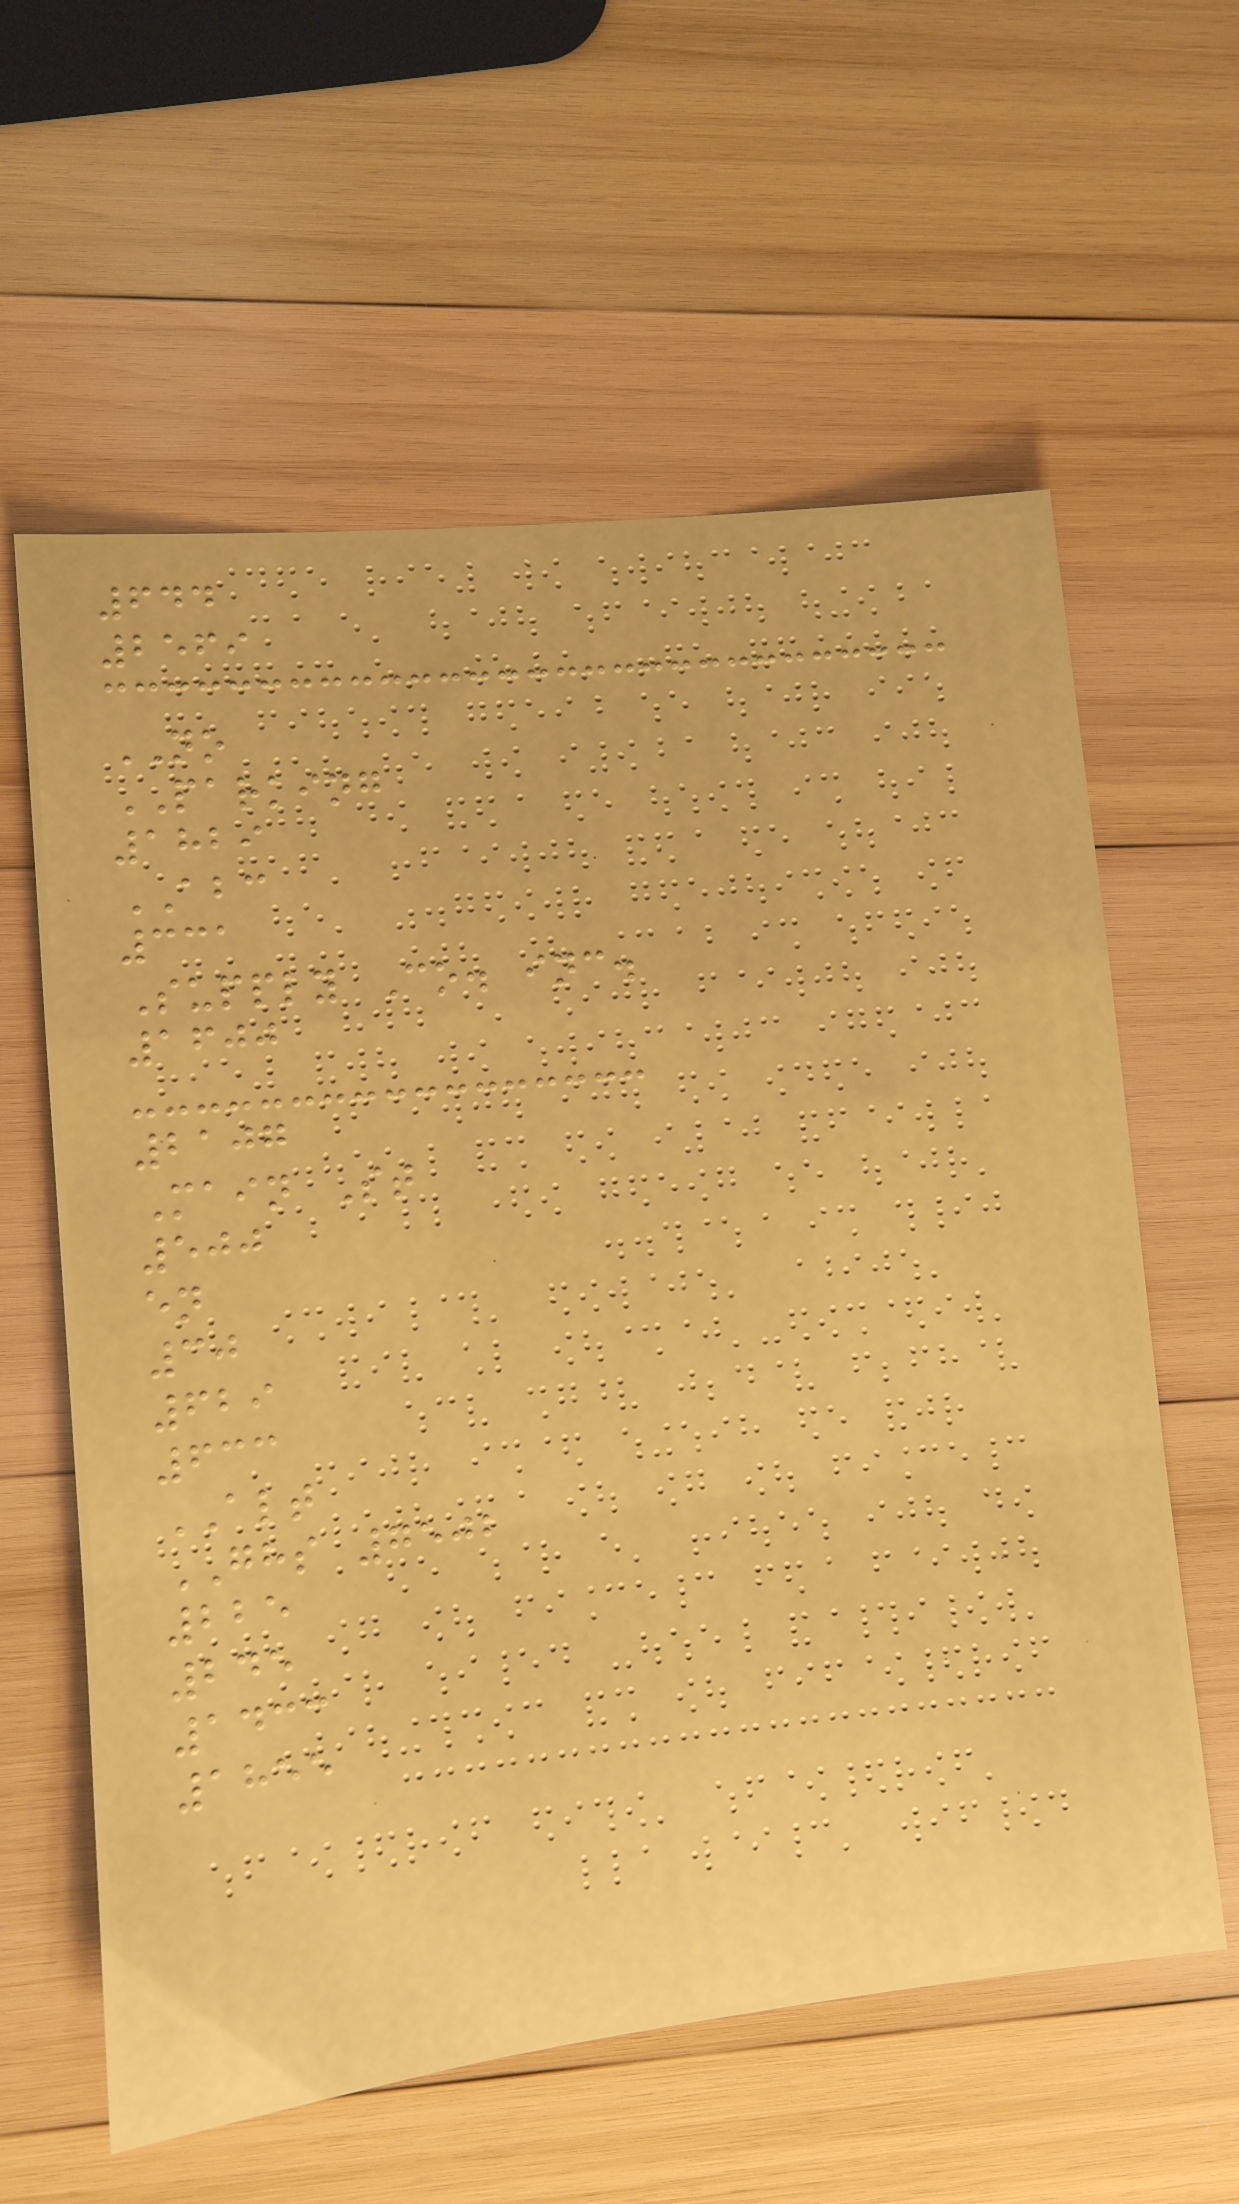644
2569
NO
PARKING
1829
ABC
331
Supply Co. inc.
1600
2107
Main St
500
en
30
629
633
ALT
GHS 7502
225
245
1433
1855
